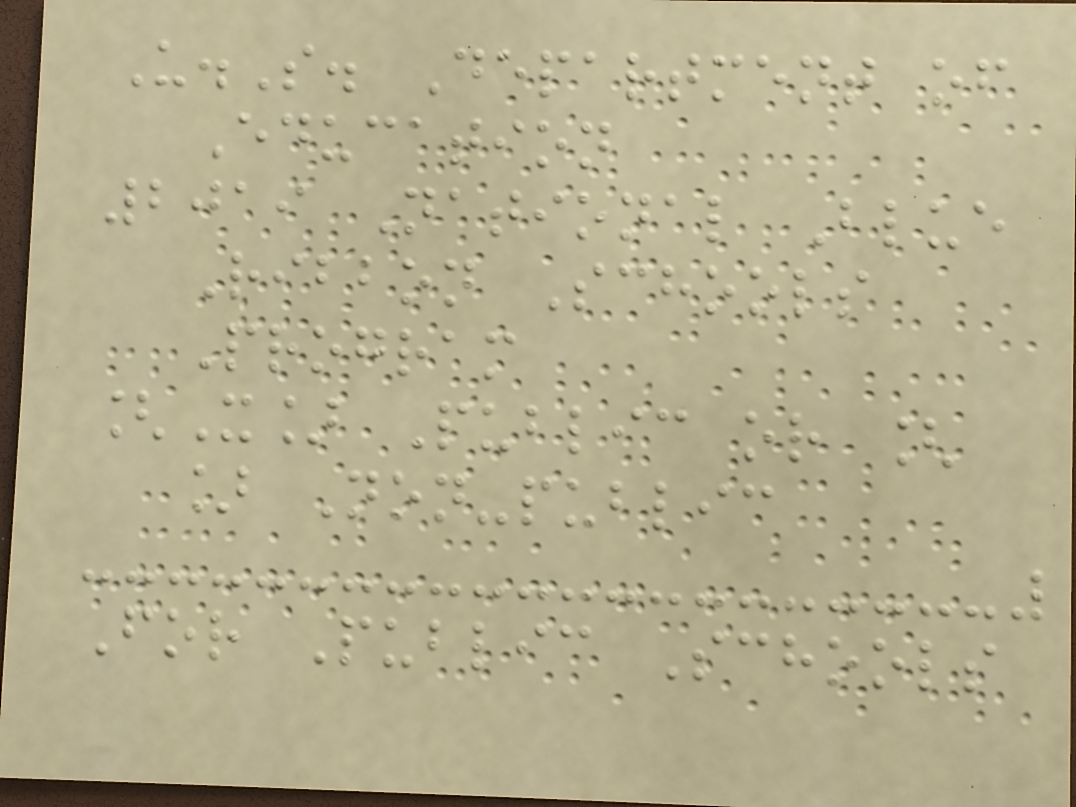U.S. Department of
Education
2019 National Blue
Ribbon Schools
Program
[X] Public or [
] Non-public
For Public Schools
